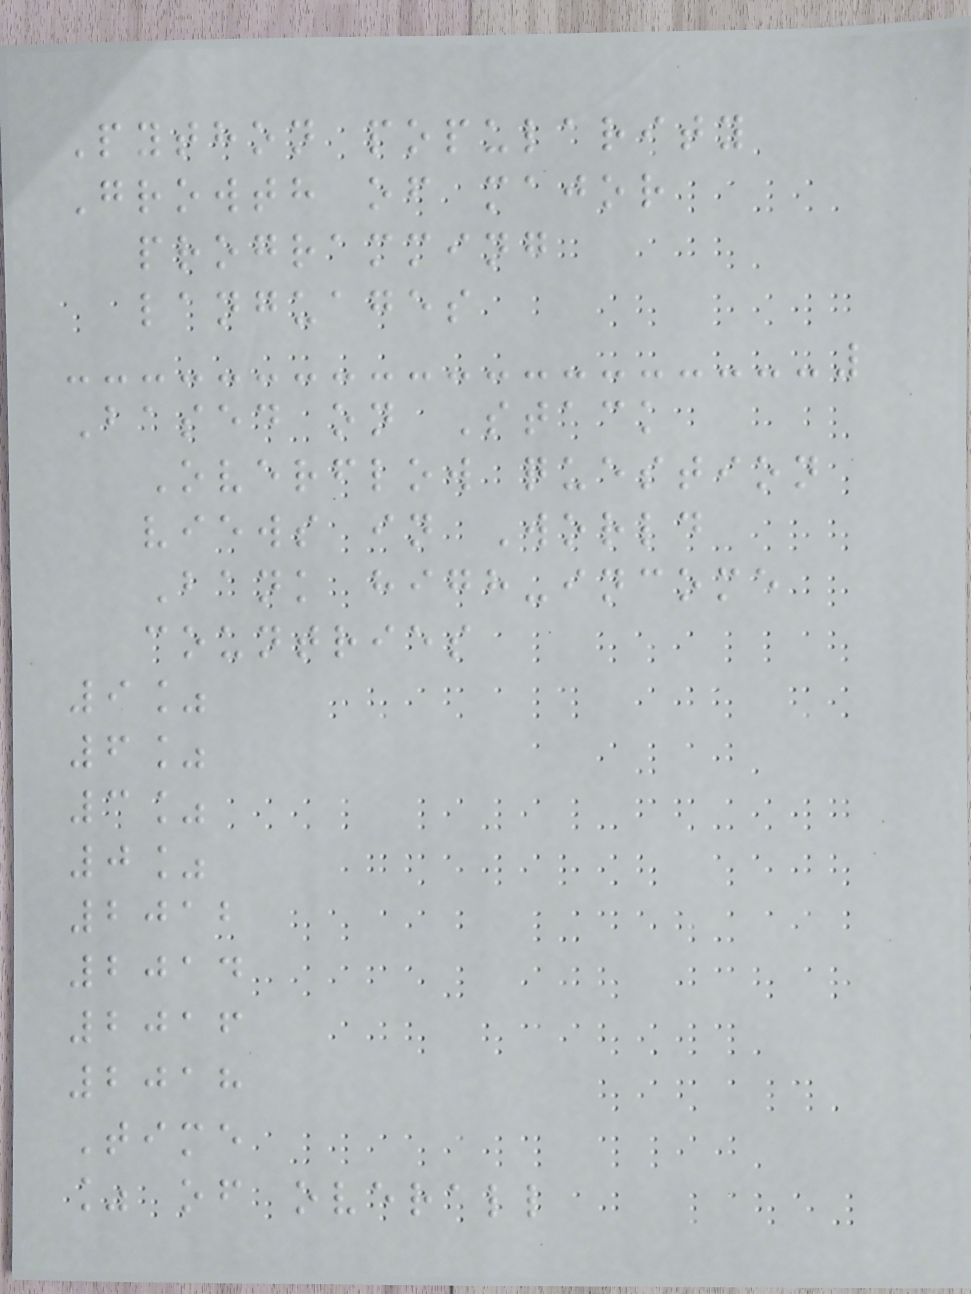Python popularity
Growth of major
programming
languages
Based on Stack
Overflow question
views in World
Bank high-income
countries
9%
6%
3%
0%
2012
2014
2016
2018
Time
% of overall
